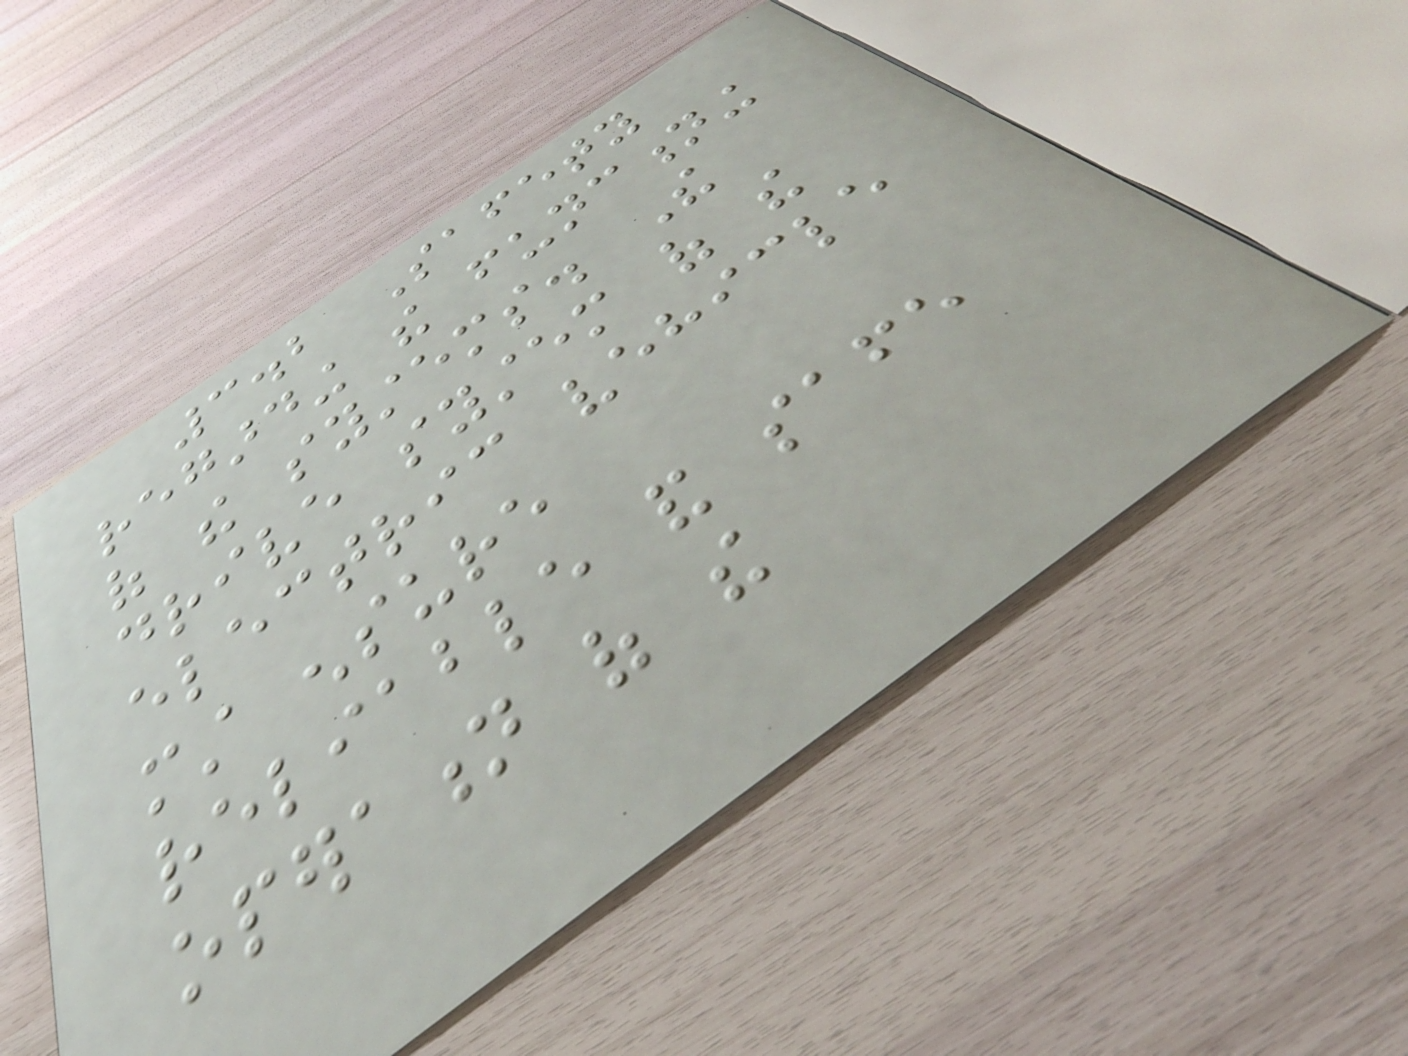3.2 Safety
regarding the functioning
of the systems. The
drive system of the
electric vehicle
must ensure
reliable and safe
operation of the
